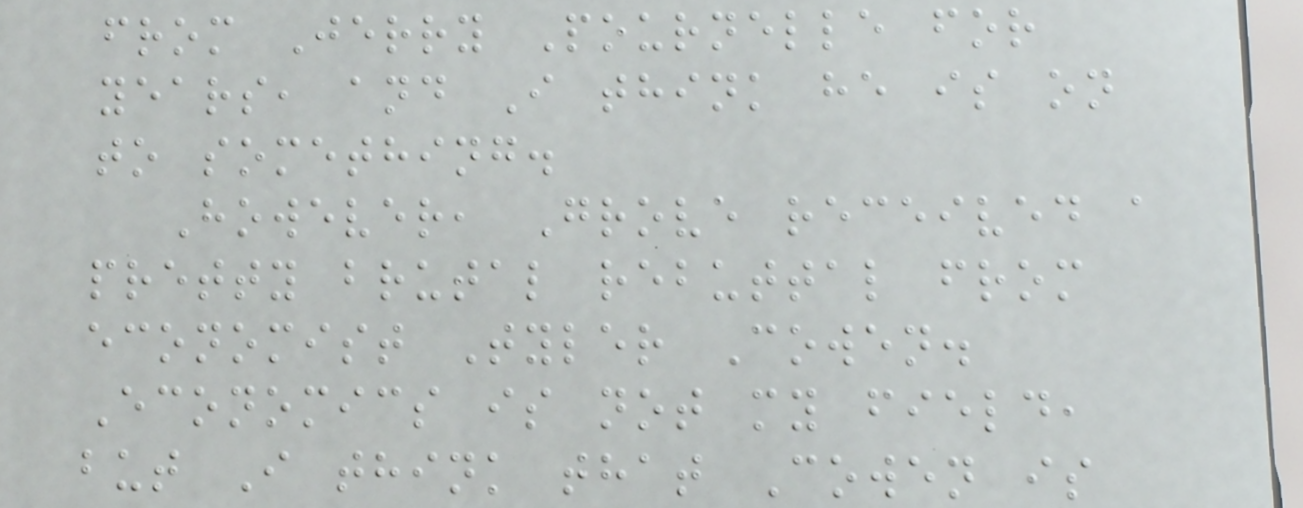from Jerry Pournelle for
years, and I think he is on
to something.
However, Grove received a
pretty brutal rebuttal from
economist Tyler Cowen.
Economics is not my field,
but I think that Cowen is
